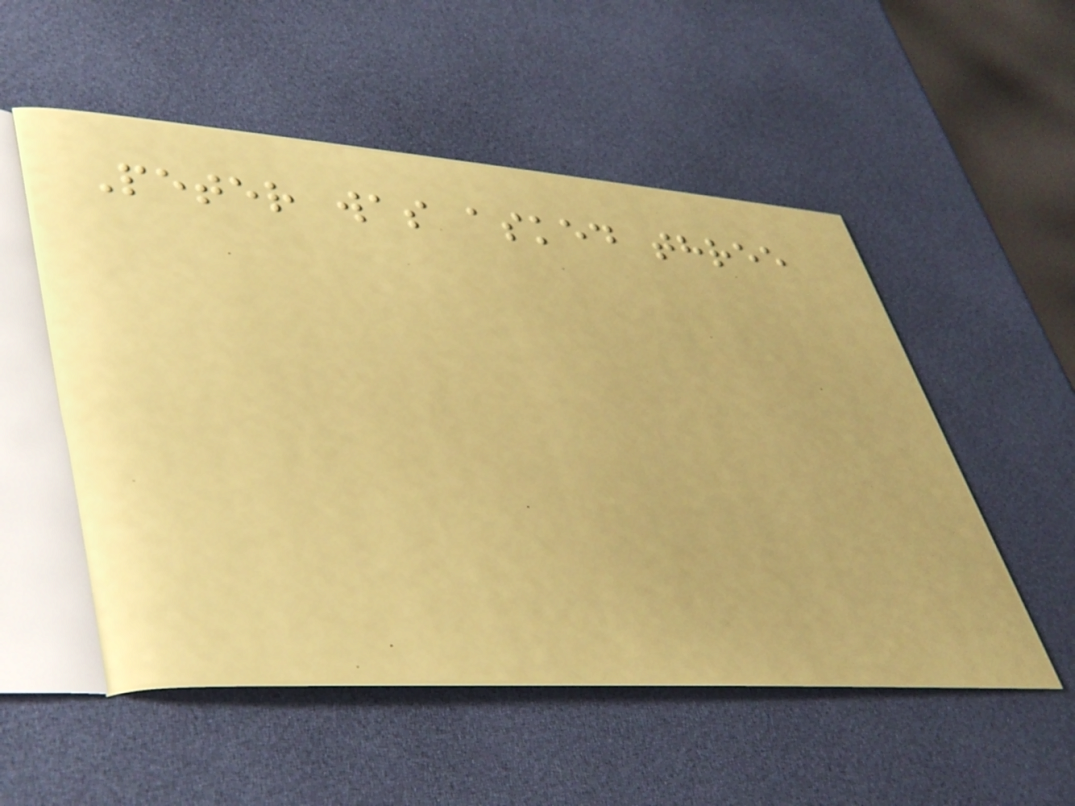Peter was asked three
